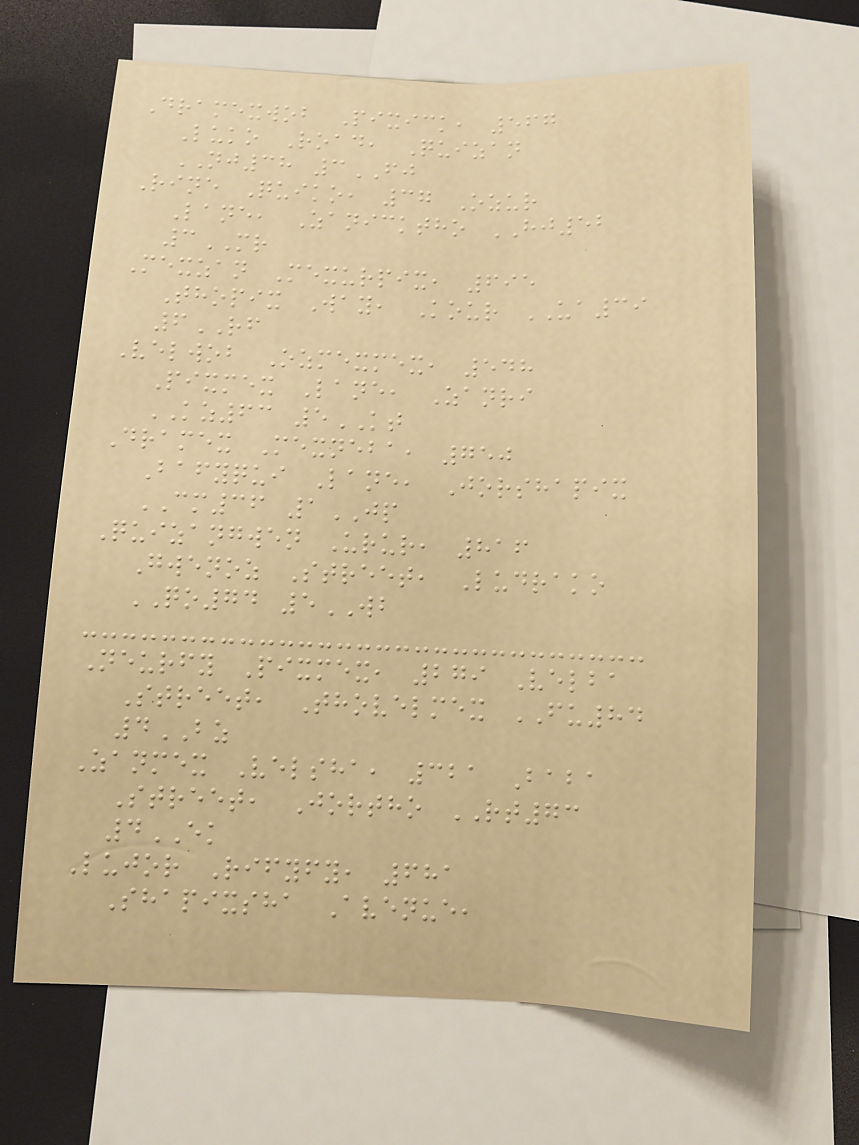Dramexwob Pixick, 567
Luko Road, Quizan
NJ38 3FJ
Rine Quiko, 37 Ozur
Lane, Zanicktho HJ52
3MR
Mexzan Mexurpix, 695
Thopix Way, Kour UA39
6RF
Velwob Ozmexmex, 548
Pixmex Lane, Zanri
KZ63 5KT
Dramex Mexneba, 750
Bafyqui Lane, Jorshapix
CM36 1JP
Quizangwen Urur, 816
Gwenoz Street, Ludrako
QO74 5WB
Neurfy Pixmex, 279 Velba
Street, Thovelmex FU84
4BZ
Zanmex Velsha, 321 Baba
Street, Jortho RT73
4EK
Lujor Rifyfy, 681
Shapixsha Avenue,
